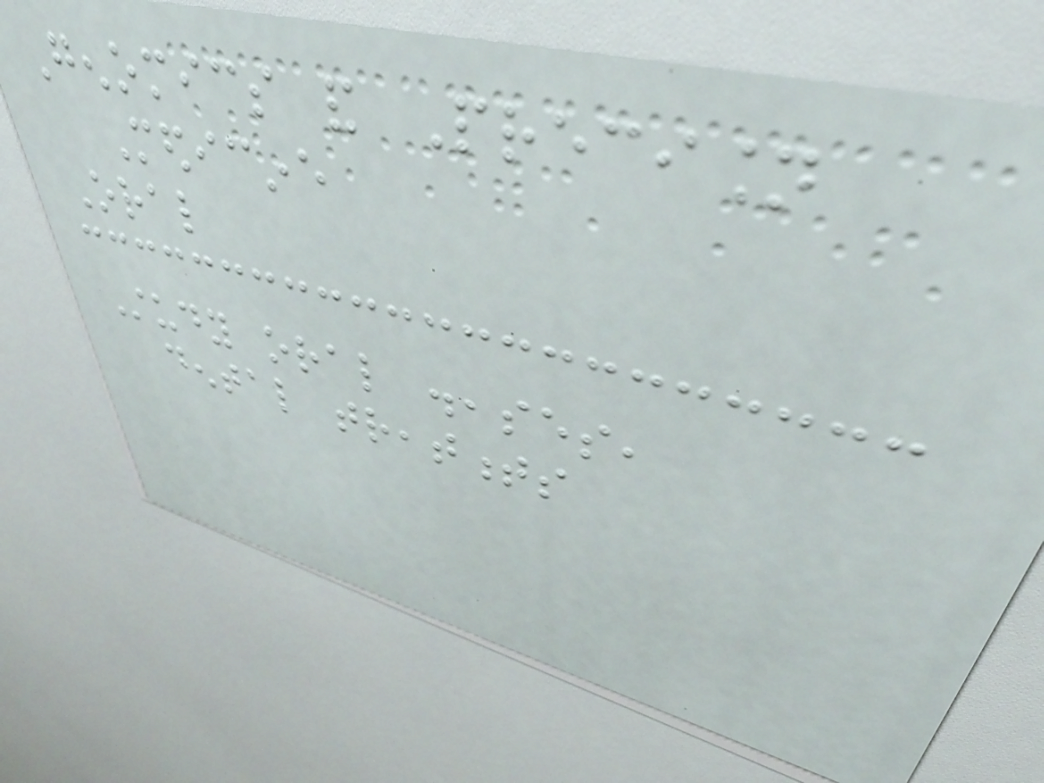Genomics and Precision
Medicine
Oral
Study oral diseases,
dental treatments
